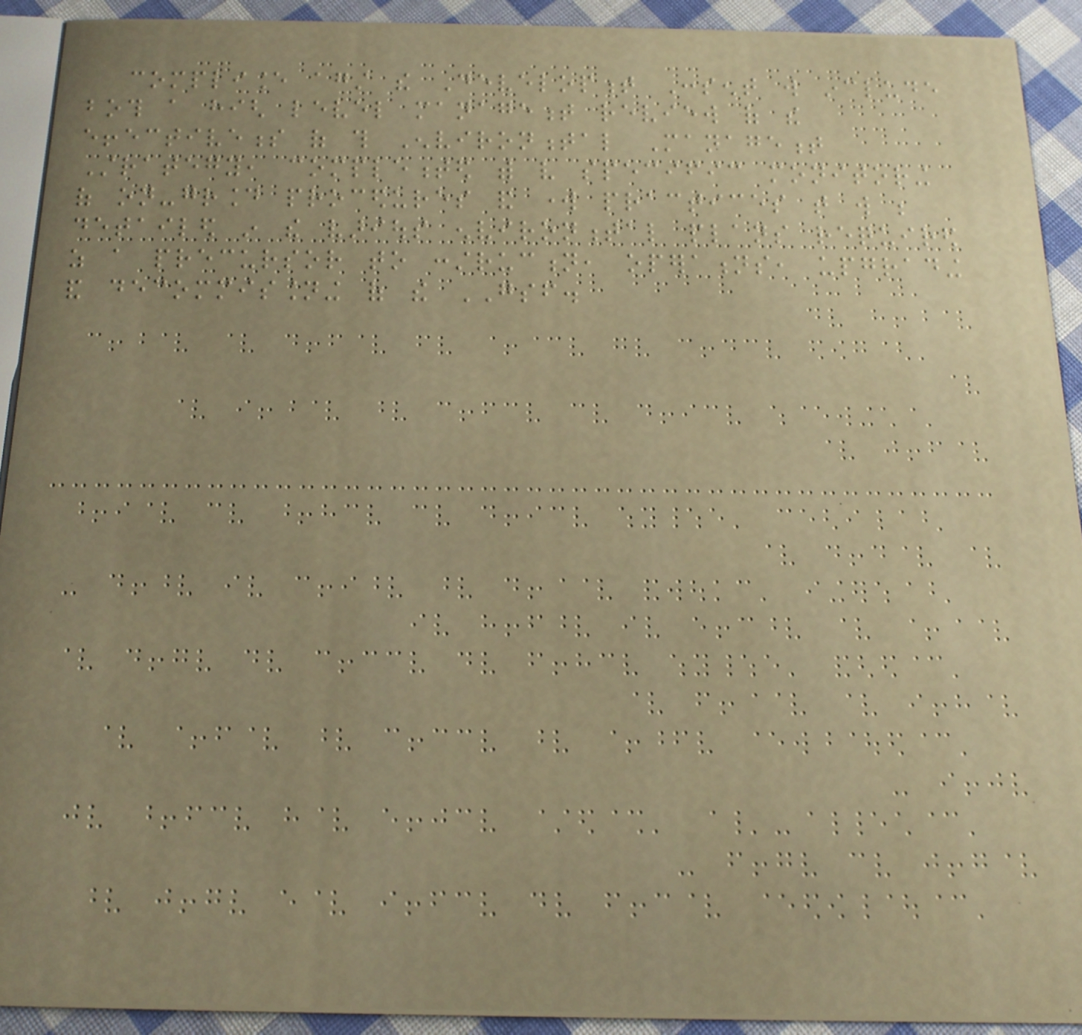compliance against the Development Consent will include
both a high level management review of the
effectiveness of this Environmental Management
Strategy, complemented with very specific monitoring
of on-ground procedures and work practices that will be
detailed in the various environmental plans required
as a precursor to construction, operations, upgrading
and decommissioning of the GSF.
